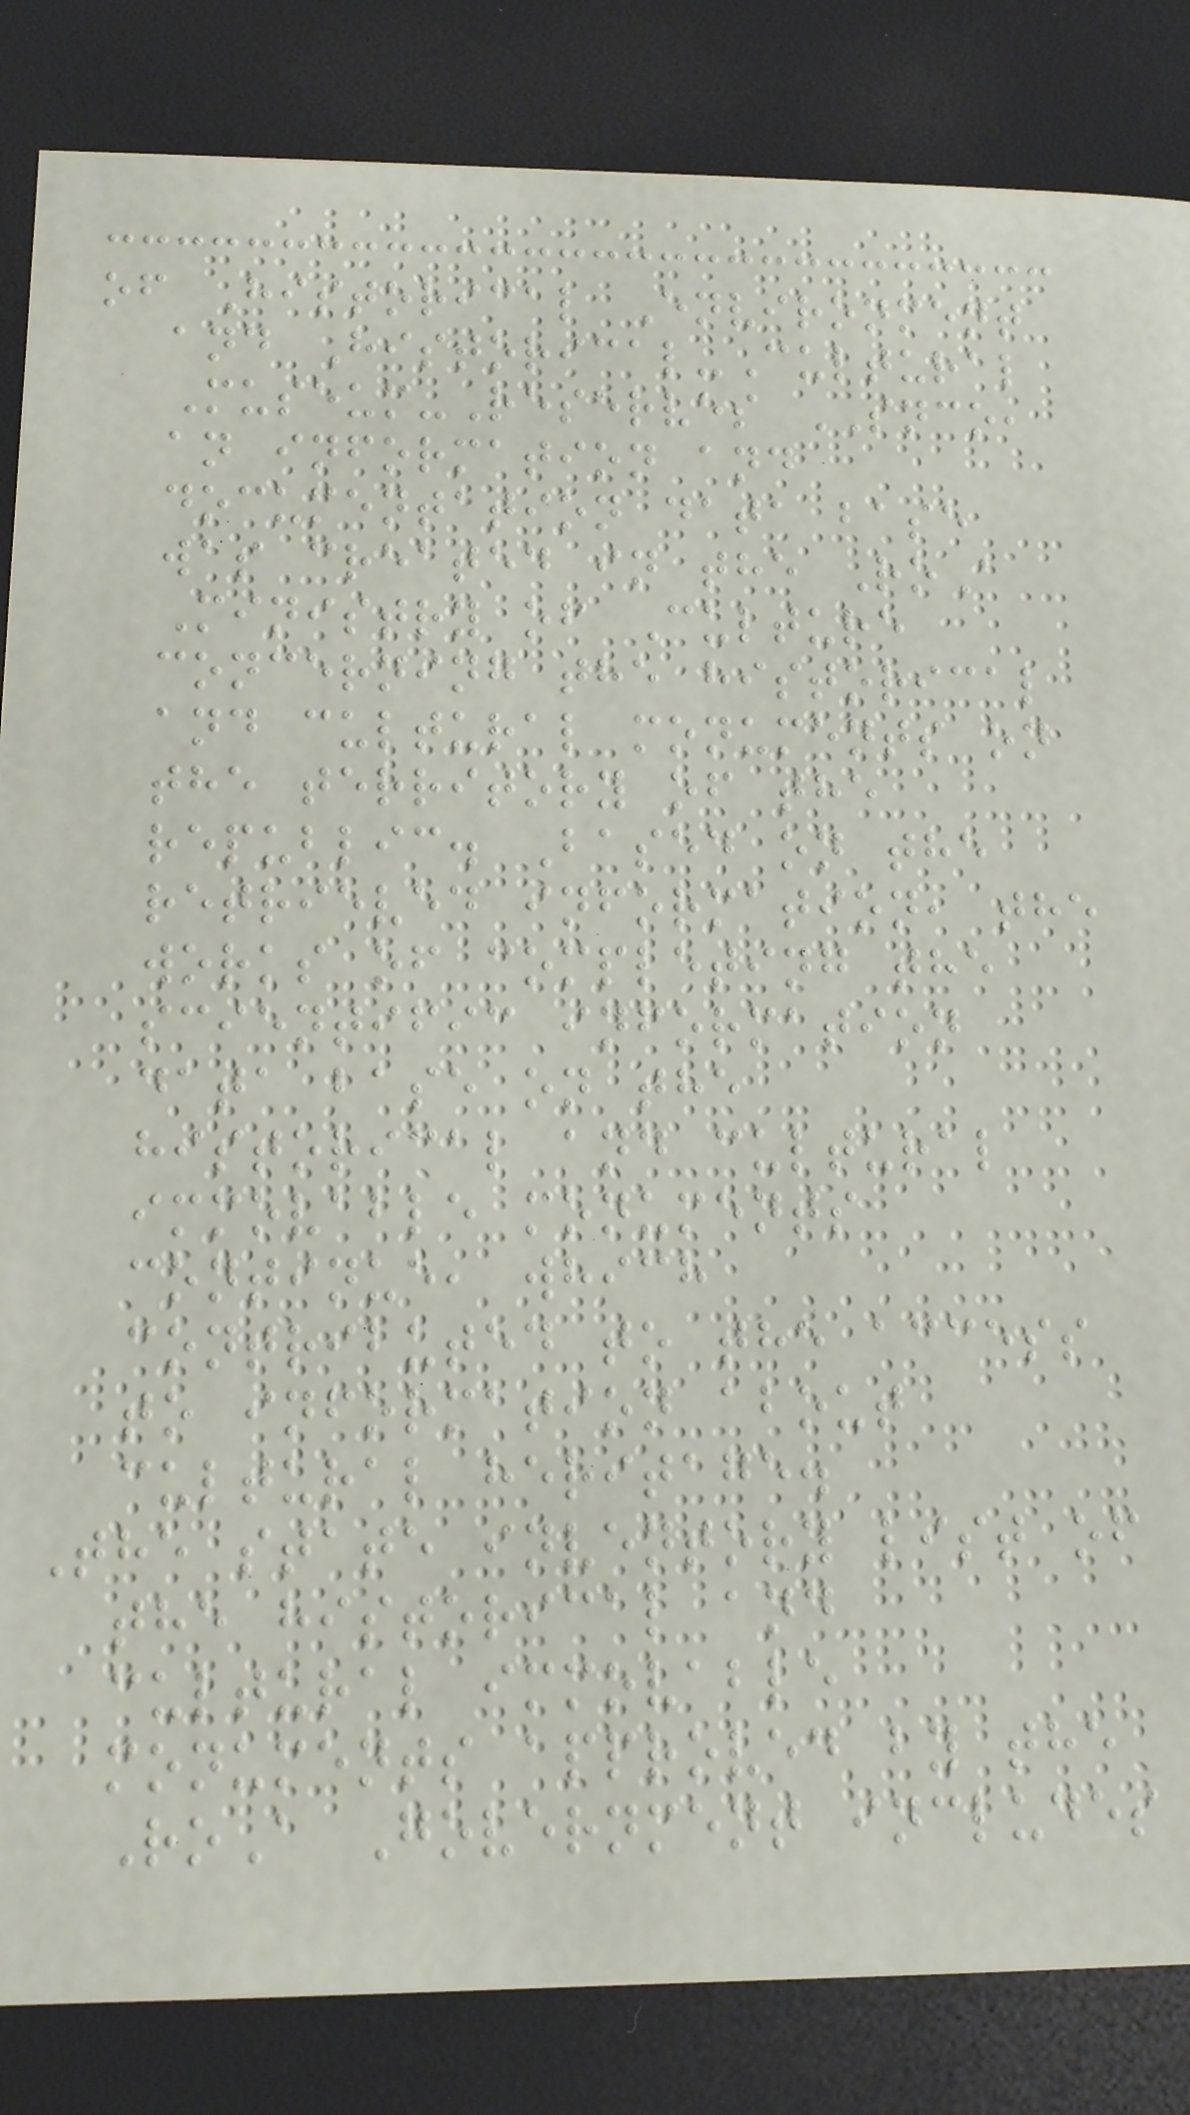of Historical Environment
and Historical-Cultural
Museum-Reserves SNCO,
an information and
documentation data base
was created in the RoA
Ministry of Culture
concerning the historical
and cultural monuments on
the territory of the
republic. Based on the
retrieved information, the
works of completing the
scientific information
data base on the
historical and cultural
immovable monuments
continue, which
contributed to the access
to information about
cultural heritage.
The state inventory list of
the historical and
cultural immovable
monuments approved by the
RoA Government includes
